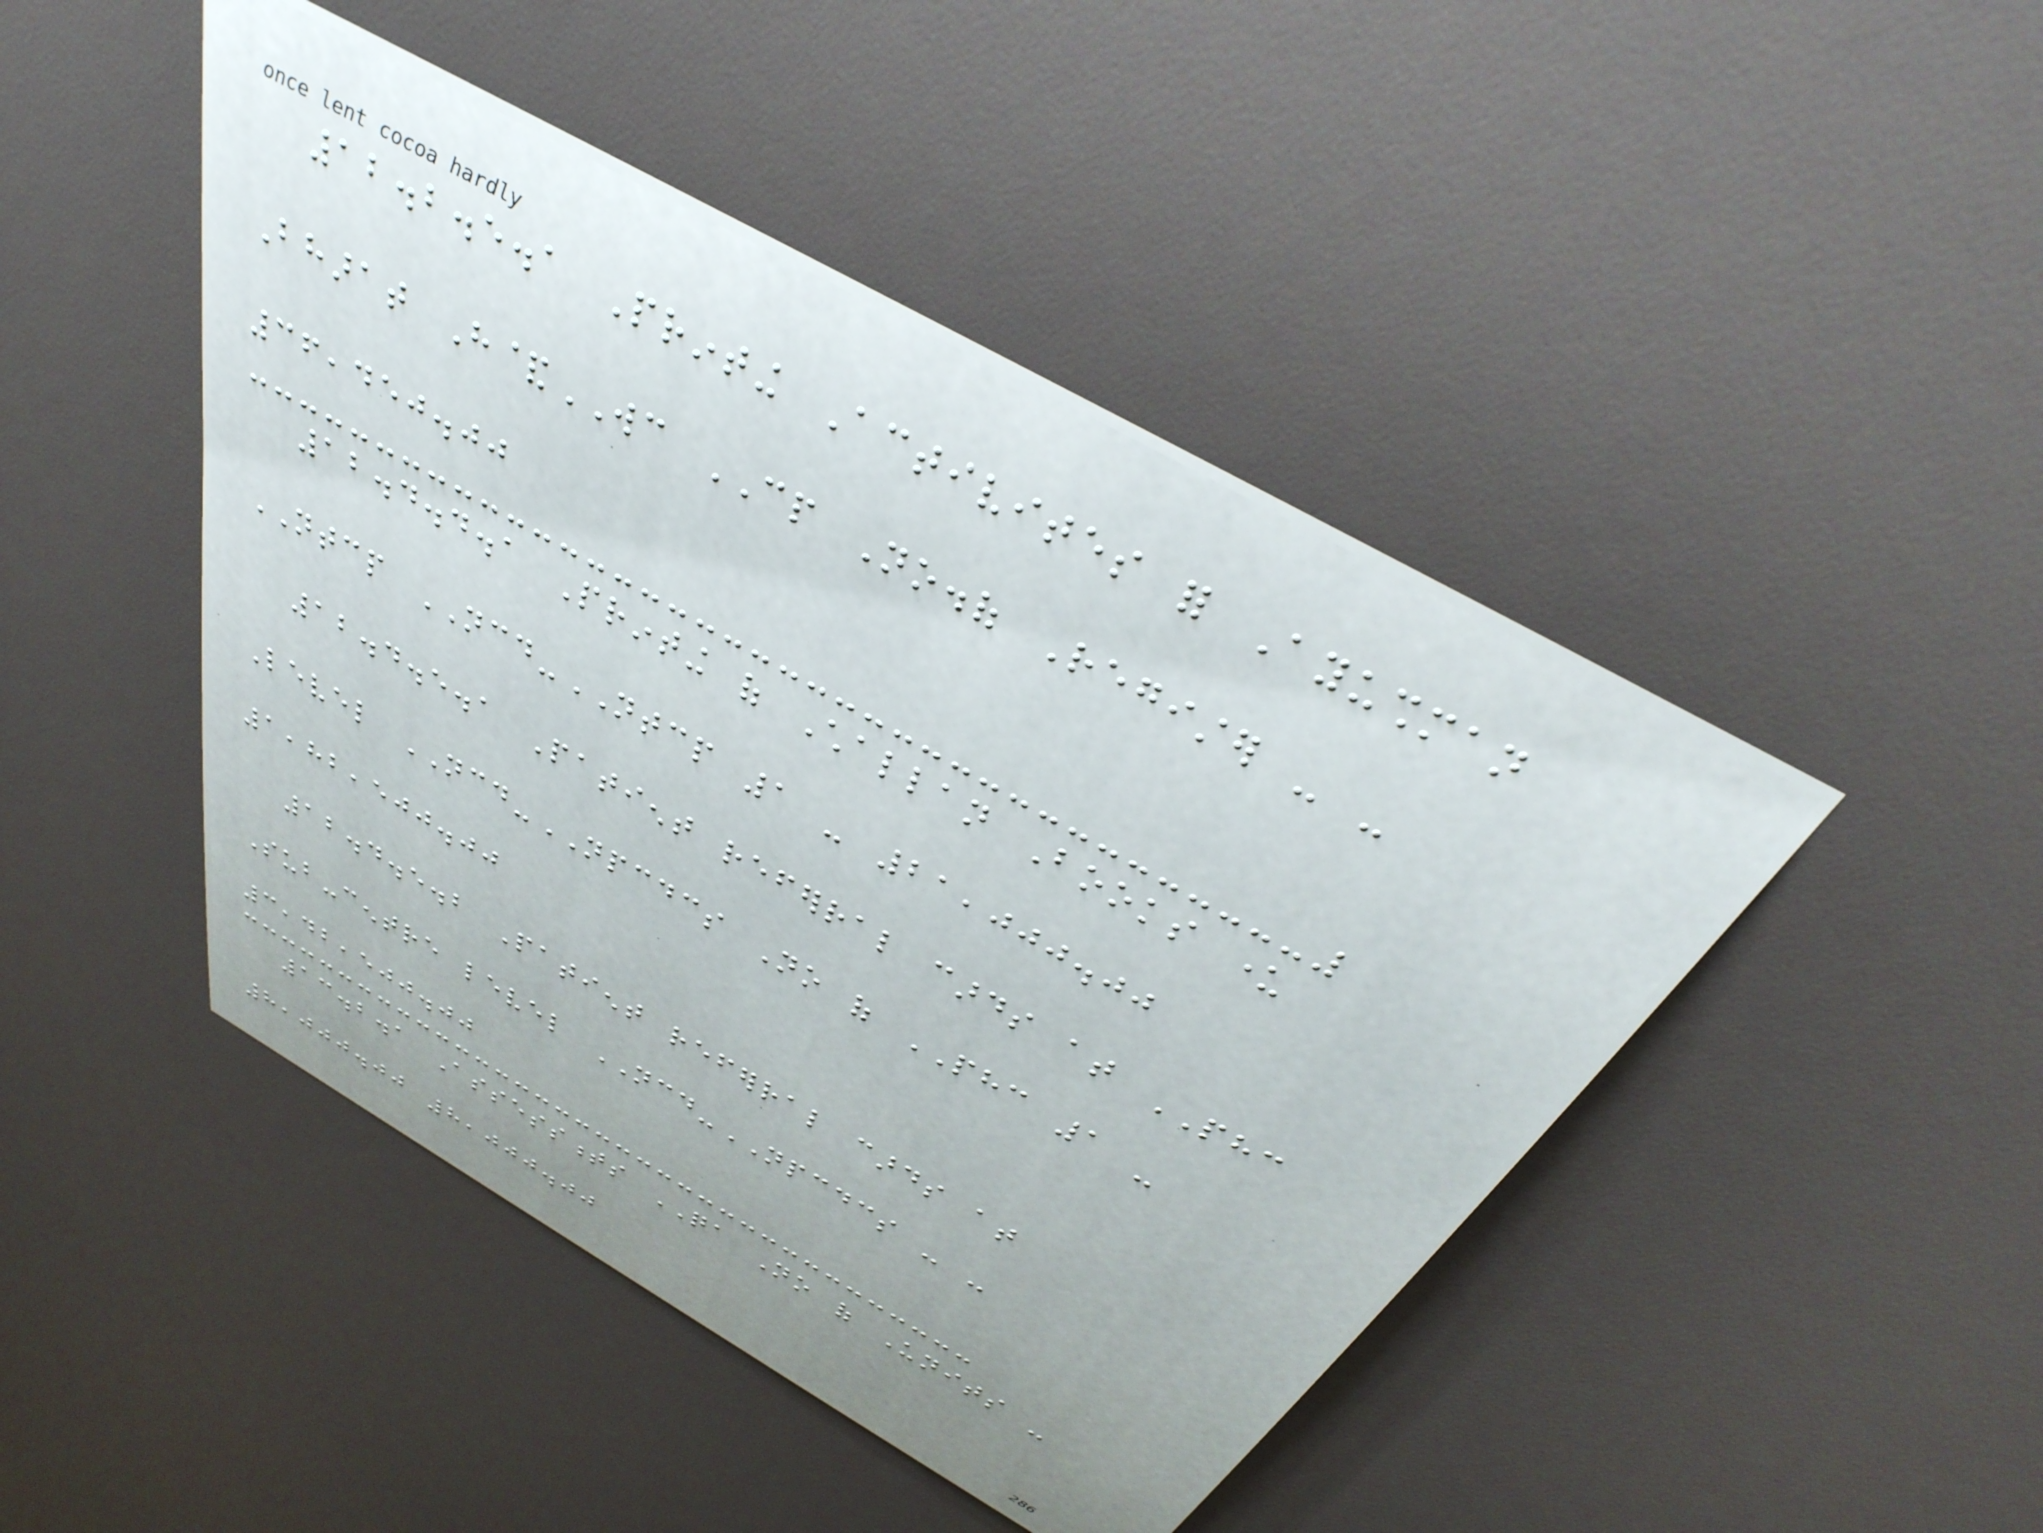12.2.5.1 Printing Activites for Ayushman
Bharat H&WC CP No.of Register - -
36,450.00
12.4.4.1 Printing of Challan Books under
NTCP NCD-NTCP 1 - 21,000.00
12.4.5.1 Patient referral cards at PHC
Level NCD-NPCDCS No of PHC 1 -
1,82,500.00
12.4.5.2 Patient referral cards at
Sub-centre level NCD-NPCDCS - -
3,42,500.00
13.2.1 Assessments QA No of Units -
8,000.00 8,000.00
